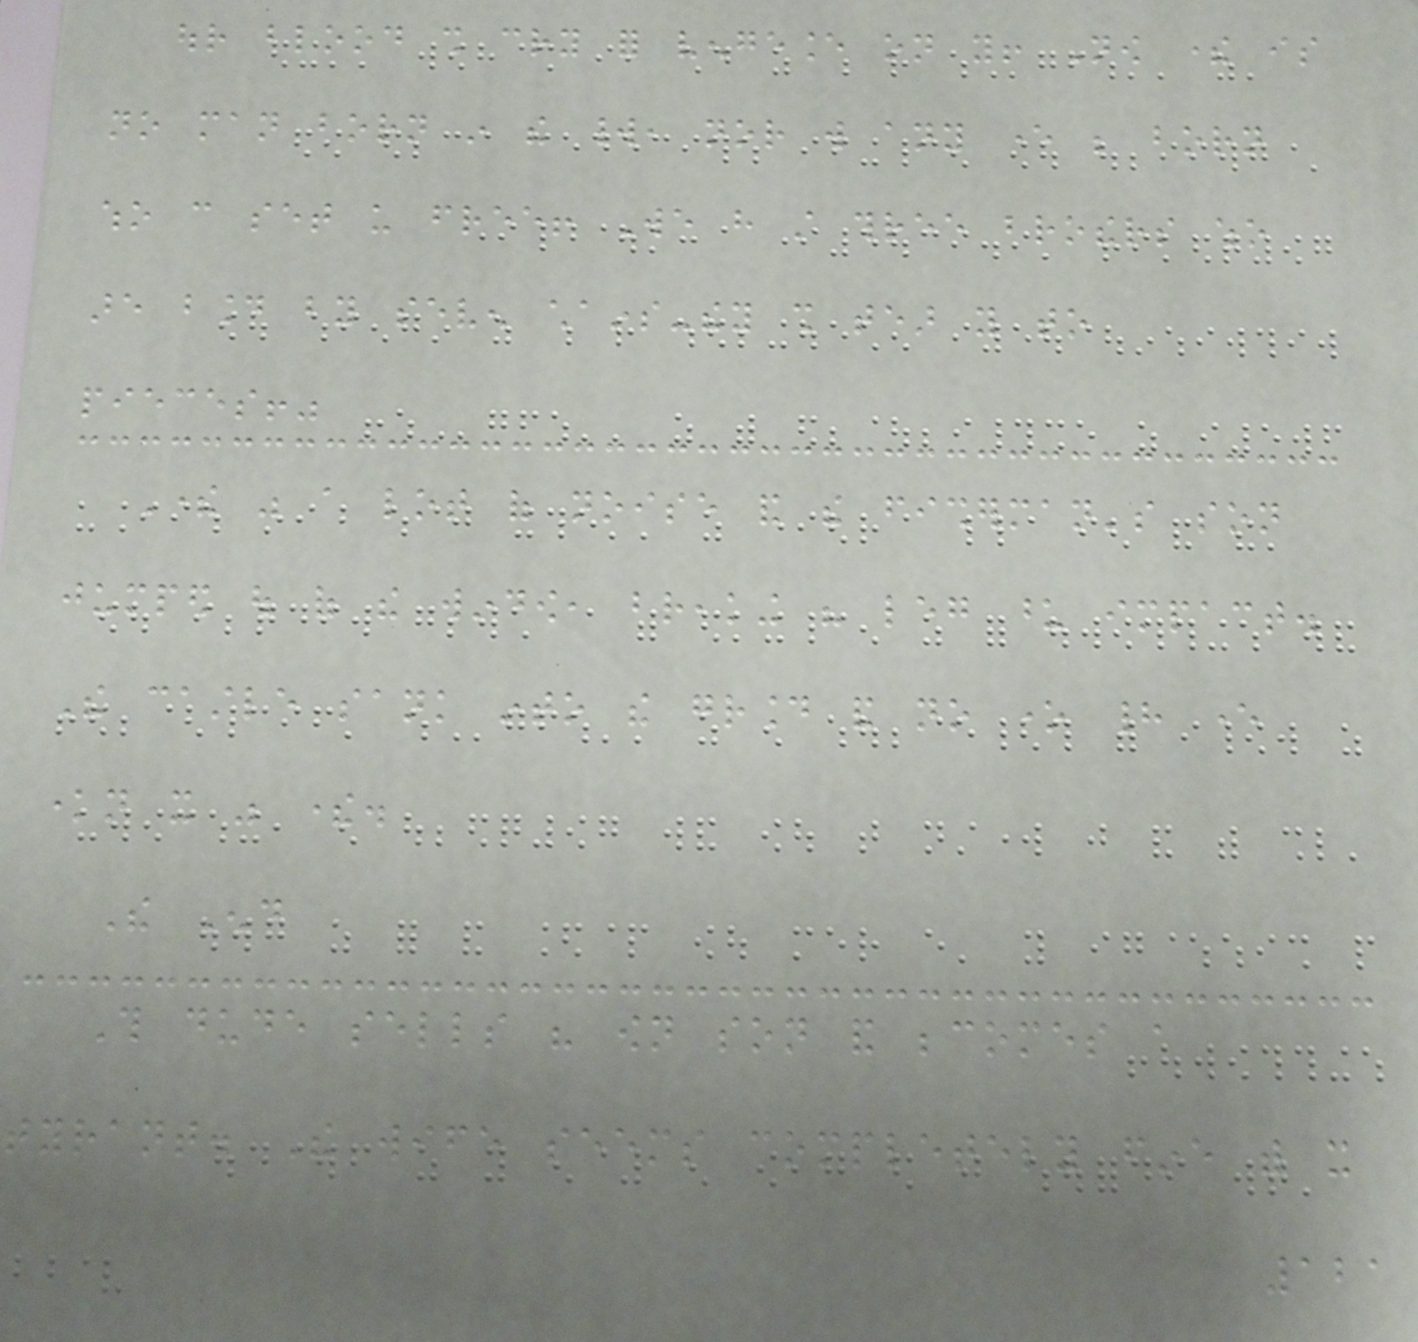our blood shall cry for vengeance on you! Now there is
no man born in the world, nor will any ever be born
who can set us free! We have still three brothers who
are bound by seven chains-they shall tear you to
pieces!"
There was a lot of noise and the fisherman's son
jumped out of the window, breaking his leg upon impact.
The castle sank into the ground and no one had ever
known it was there.
The End
This dude sells his own son and becomes a
tyrant. The wife seems completely fine with it
121
